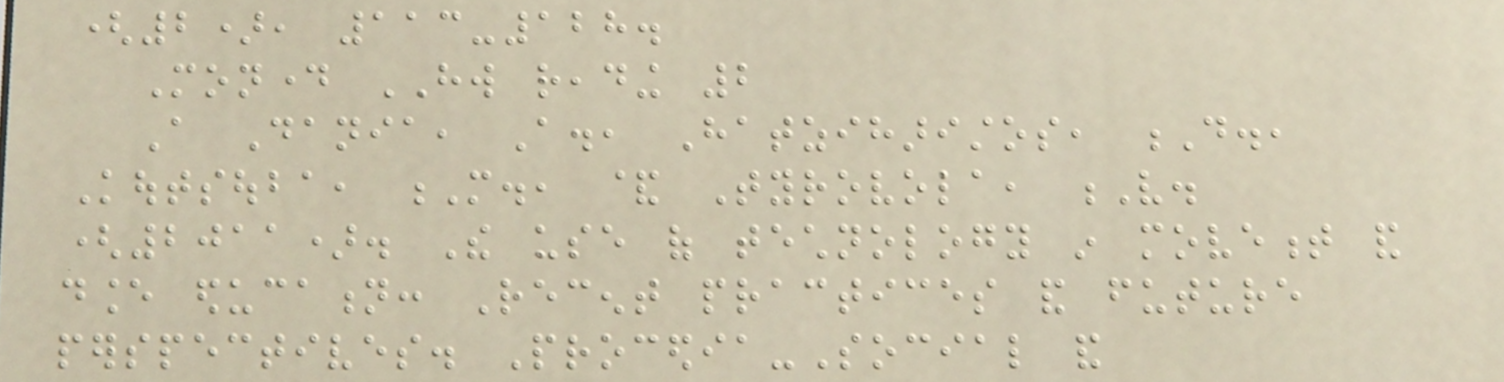(2), 113-128.
Monday HW reading 2
A Dania, A., Hatziharistos, D.,
Koutsouba, M., & Tyrovola, V.
(2011). The use of technology in movement and
dance education: Recent practices and future
perspectives. Procedia-Social and
